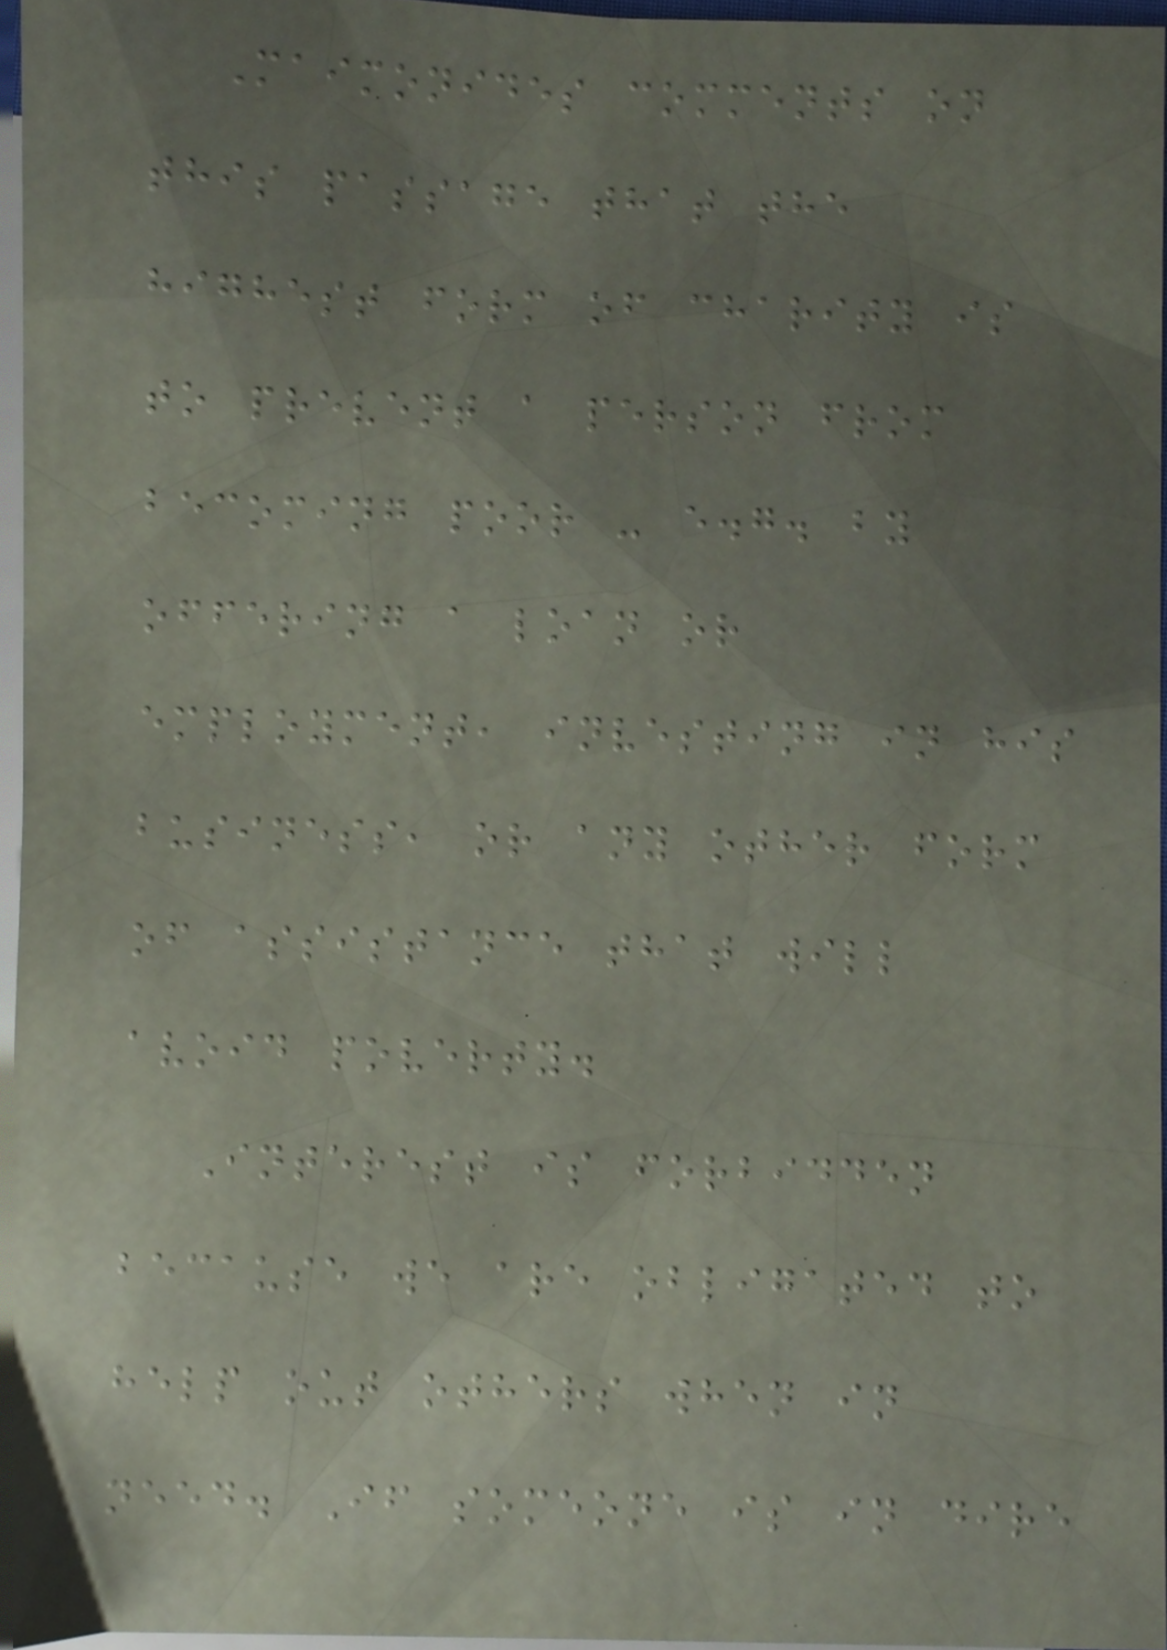Maimonides comments on
this passage that the
highest form of charity is
to prevent a person from
becoming poor - e.g. by
offering a loan or
employment, investing in his
business, or any other form
of assistance that will
avoid poverty.
Interest is forbidden
because we are obligated to
help out others when in
need. If someone is in dire
